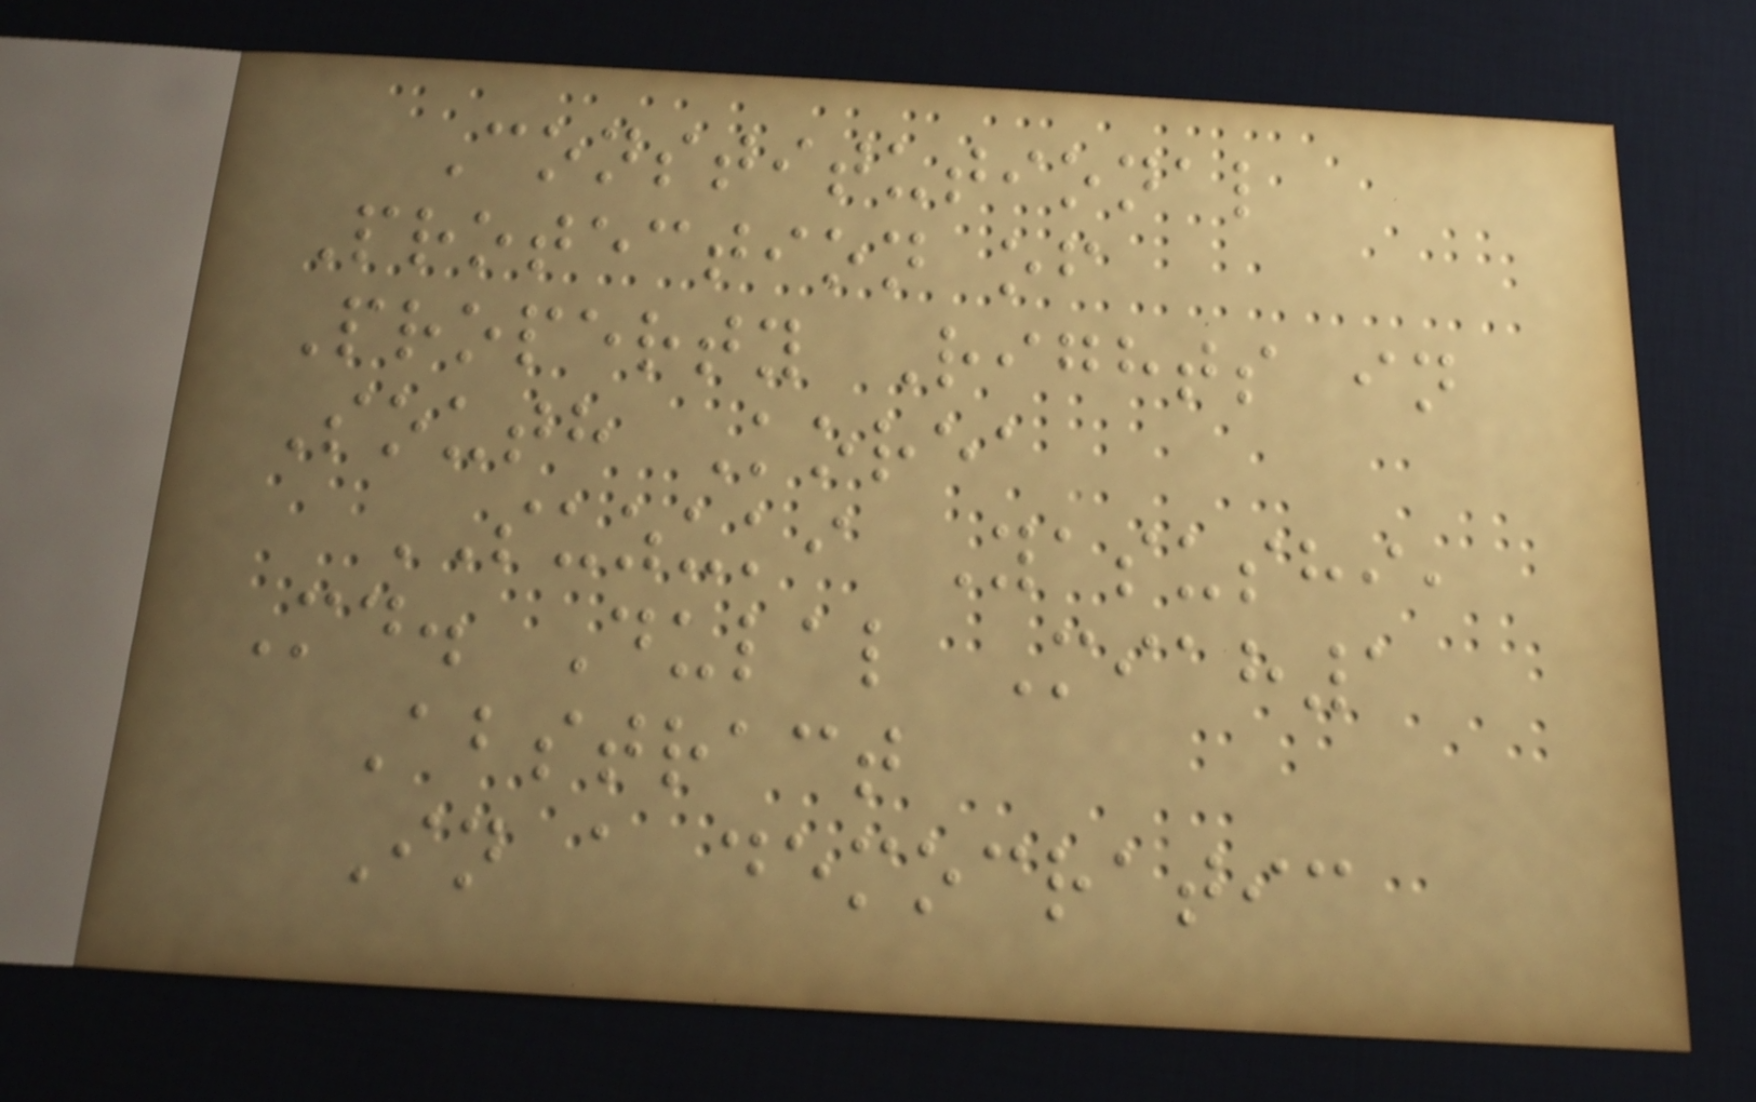Constitutional
Protection of
Property Rights in
South Korea
SUZUKI Yasushi,
Md. Dulal Miah1
Abstract
In a democratic
